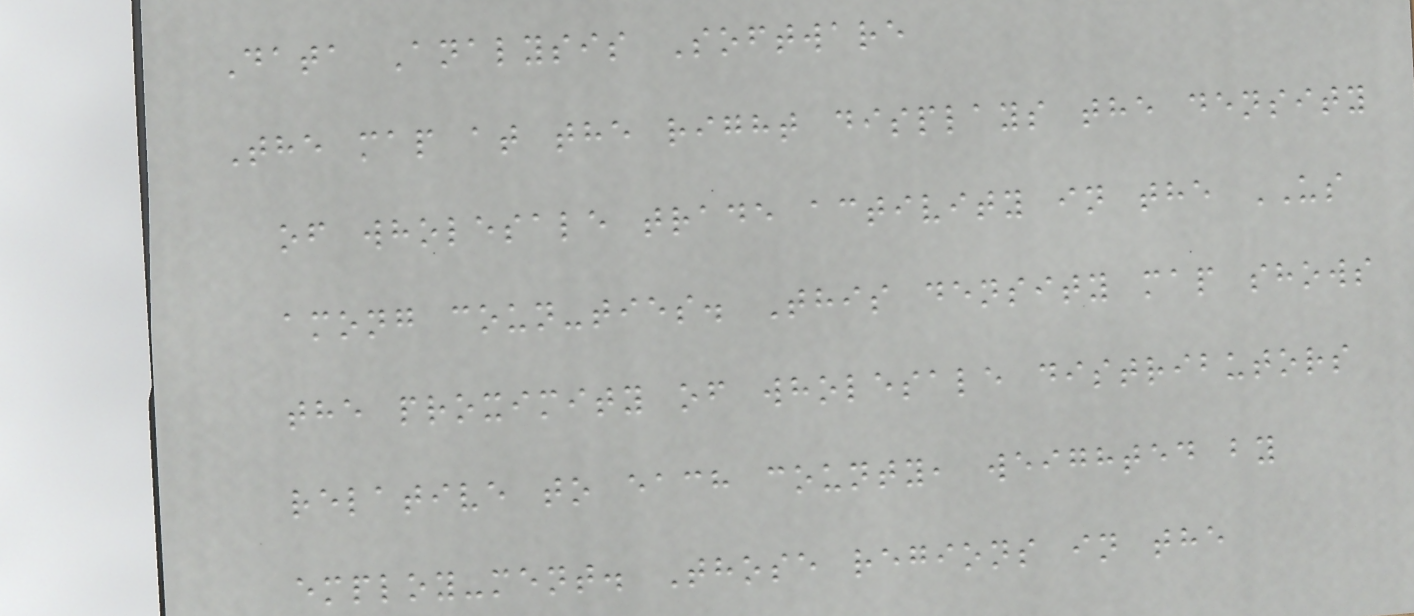Data Analysis Software
The map at the right displays the density
of wholesale trade activity in the US
among coun-ties. This density map shows
the proximity of wholesale distributors
relative to each county, weighted by
employ-ment. Those regions in the
